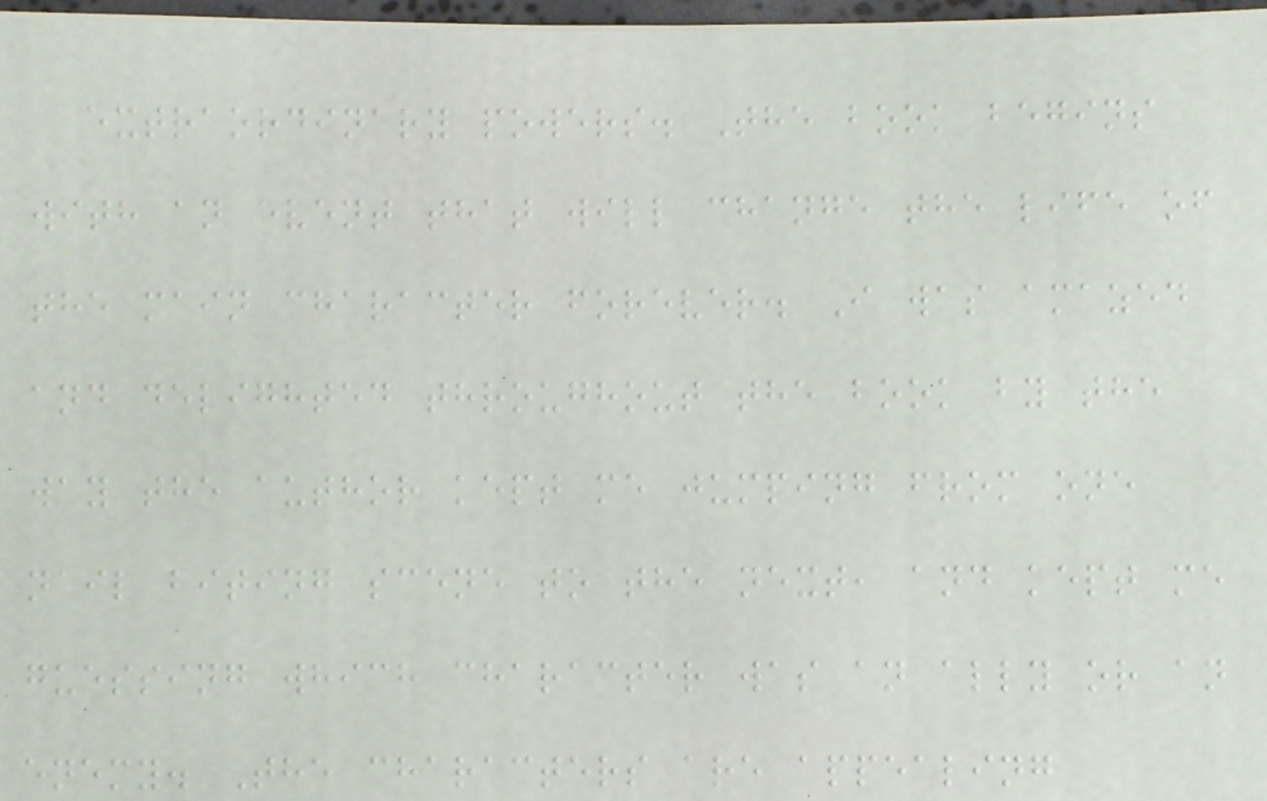extraordinary powers. The book begins
with an event that will change the life of
the main character forever. I was amazed
and delighted throughout the book by the
way the author kept me jumping from one
nail biting scene to the next, and kept me
guessing which character was an ally or an
enemy. The characters are appealing
